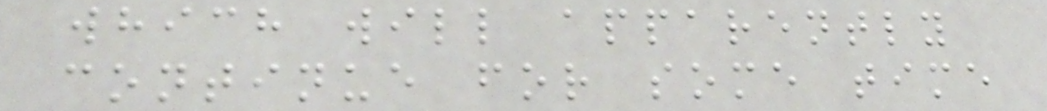which will apparently
continue for some time
